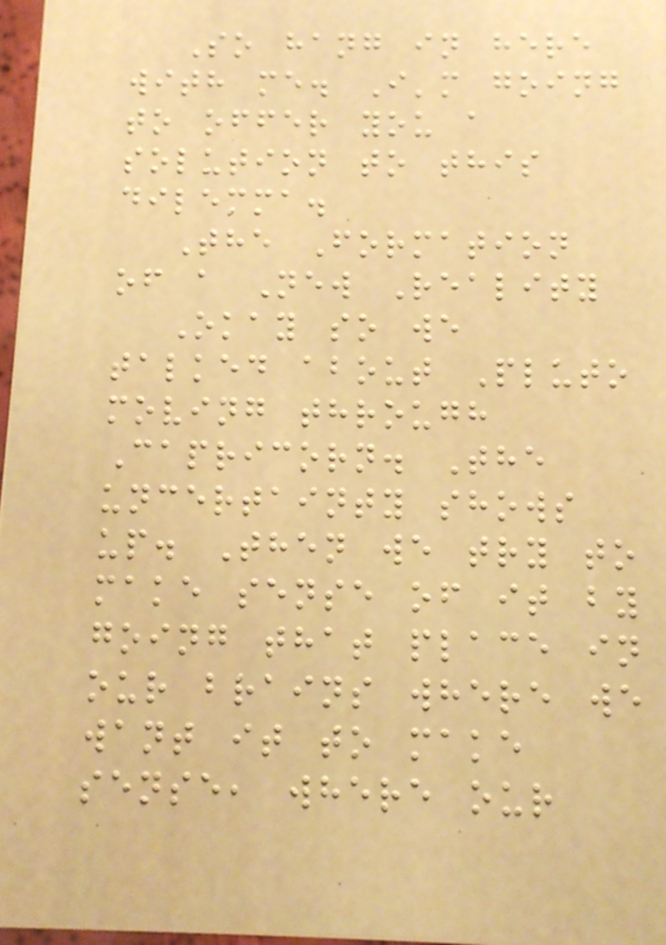So hang in here
with me. I'm going
to offer you a
solution to this
dilemma.
The Formation
of a New Reality
Okay so we
talked about Pluto
moving through
Capricorn. The
uncertainty shows
up. Then we try to
make sense of it by
going that place in
our brains where we
want it to make
sense, where our
